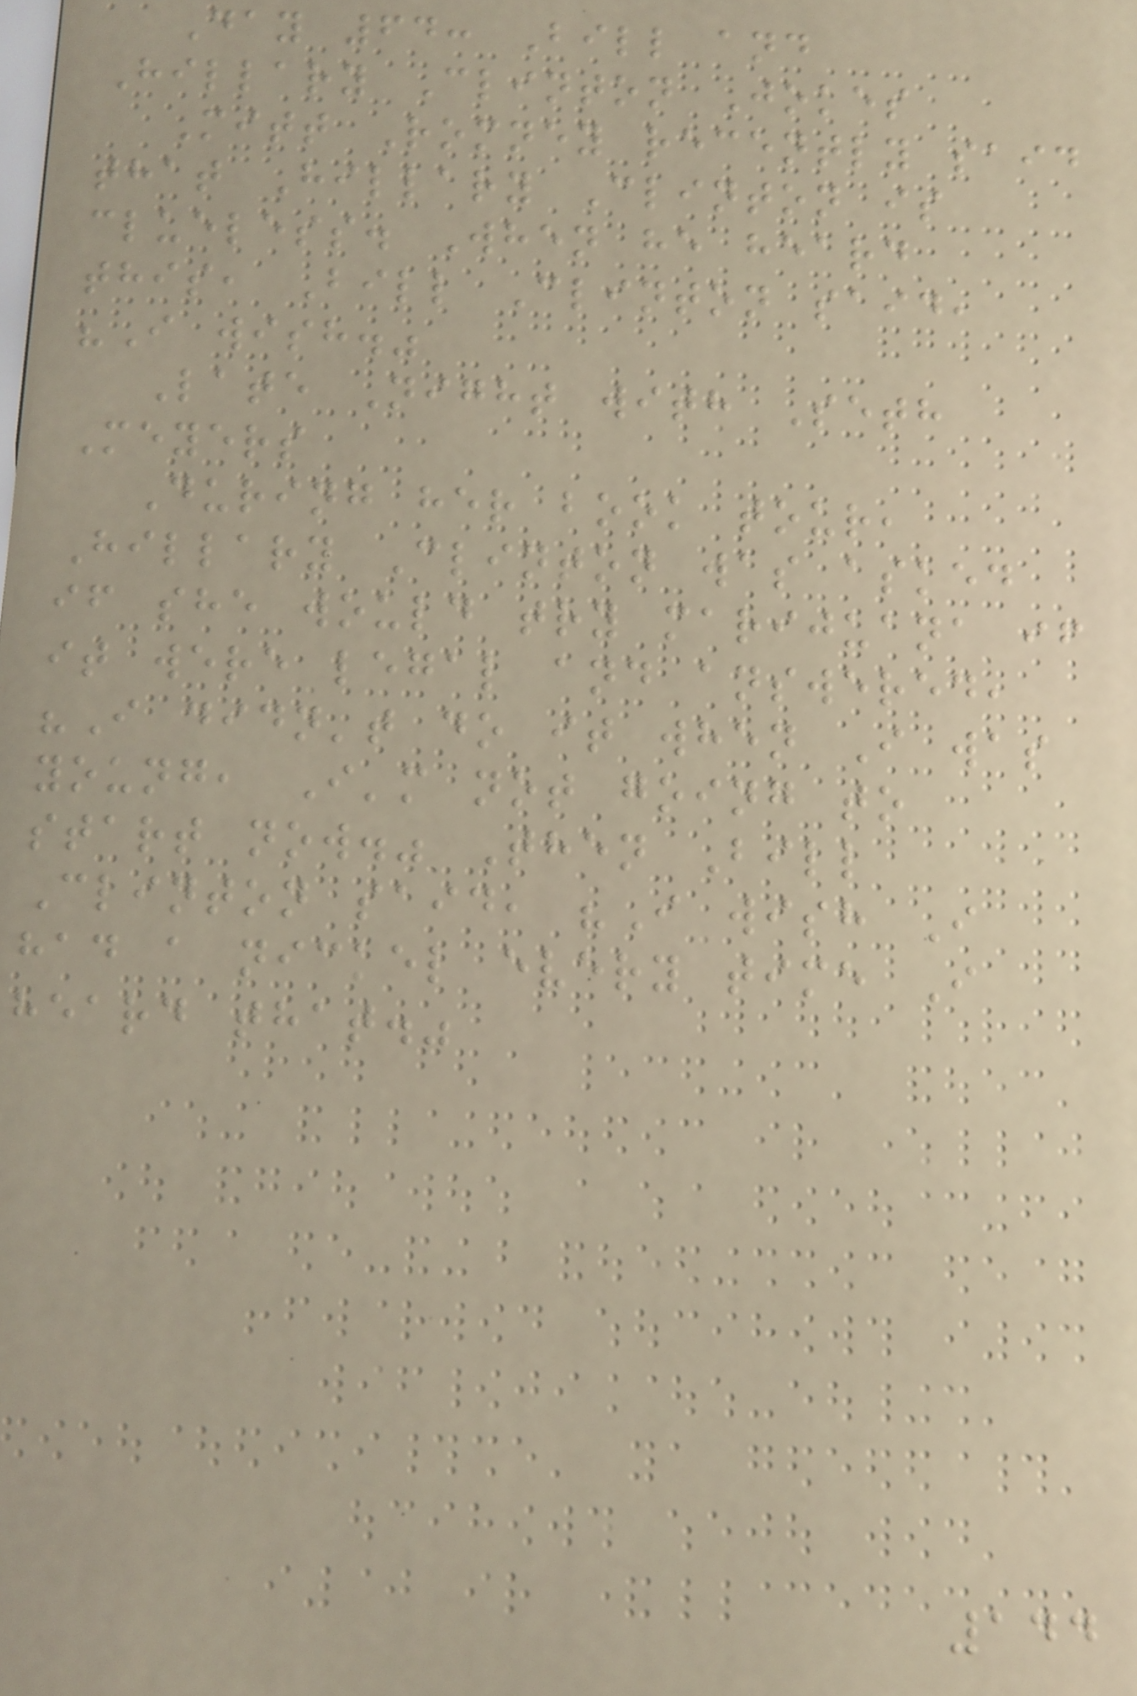Day 64: Bill and
Hillary Clinton Jokes
Mitt Romney recently said
that Hillary Clinton is
clueless. When he heard
this, Bill Clinton said,
"I wish."
Late Night with Seth
Meyers
During her book tour,
Hillary Clinton was asked
if she would try marijuana if
it were legal and answered,
"I didn't do it when I was
young, I'm not going to
start now." Then Bill
Clinton said, "I wish I
had a nickel every time I
heard that."
144
